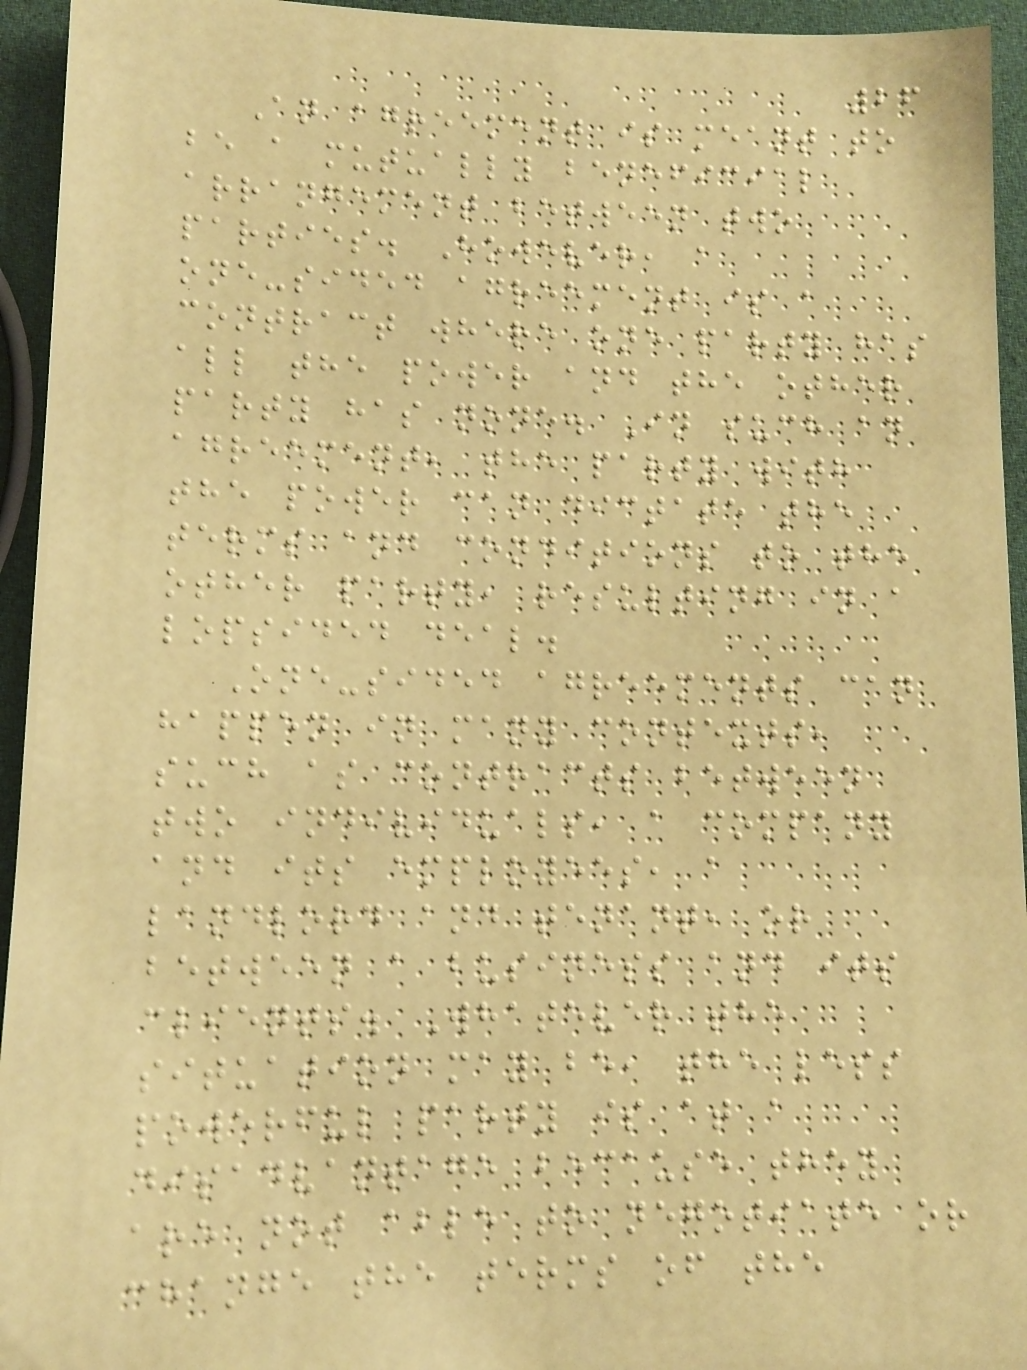26
An agreement is meant to
be a mutually beneficial
arrangement between two
parties. However, a
one-sided agreement is a
contract where one party has
all the power and the other
party has none. In such an
agreement, the party with
the power can dictate the
terms and conditions to the
other party, resulting in a
lopsided deal.
One-sided agreements can
happen in many contexts,
such as contracts between
two individuals, a company
and its employees, a
landlord and tenant, or
between a business and its
clients. Whatever the
situation may be, the less
powerful party is at a
disadvantage because they
are not able to negotiate or
change the terms of the
